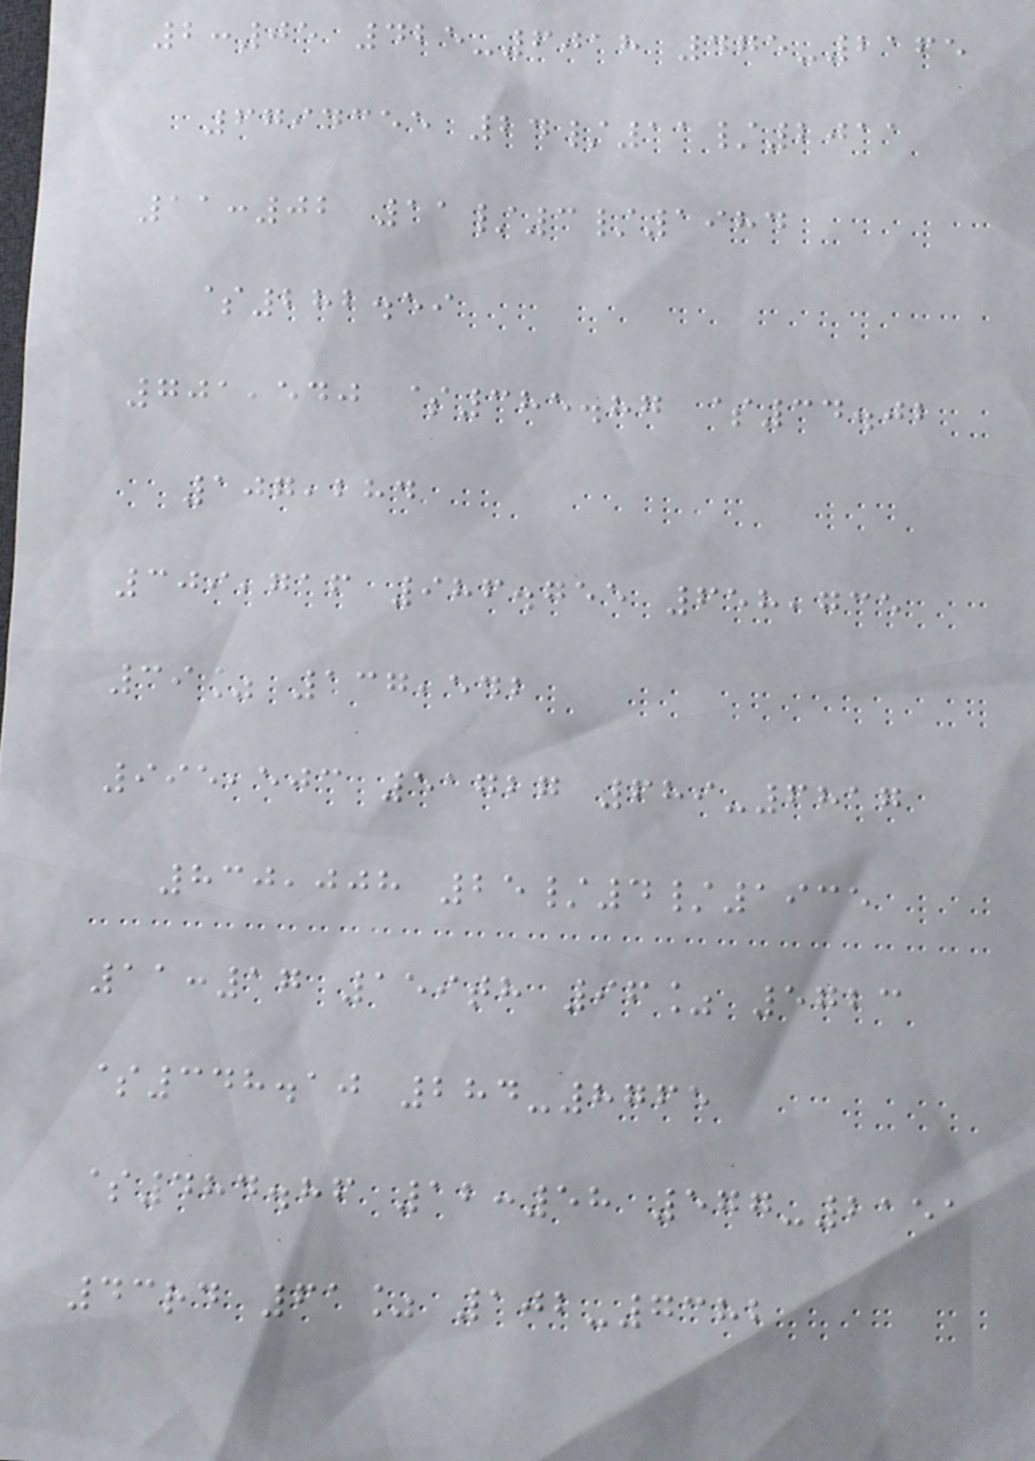2:05 425-6018 475-2165
6794355 24/11/2011
11:02 11/3/1984
$282.59
701,540 $385.87 $34.02
107,284
309,716 986.755 658,735
39% 137,542
995,503 51727 689-6817
830,008 25/4/1935
11:17 159th 96% 5723
$348.10 284-8765
$484.86 12:58 577-2151
43rd 61% 102-7382
